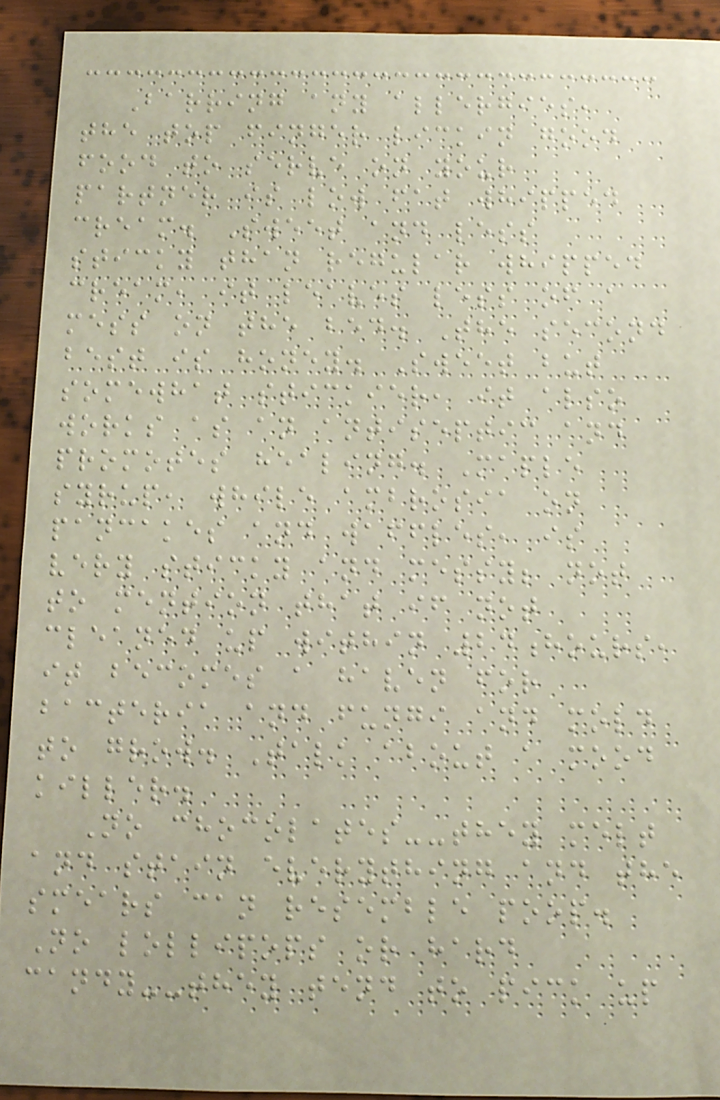Barring any allergies,
the top finger lickin good
food to serve on your
partner is low fat whipped
cream. Sweet and less
sticky than regular whipped
cream, it leaves less of a
mess on the bed. The second
best is honey. Sweet but
somewhat stickier, it also
works as an antiseptic and
promotes healing. Maple
syrup, while ambrosia on
pancakes and waffles, is
very sticky and messy; not
to mention that if not
cleaned up within 24hours,
it becomes a haven for
bacteria and fungi and mold
to grow. Talk about a mood
killer.
No chocolates--they melt
and stain everything and the
smears can resemble poop.
No lollipops or hard
candy--they tend to pick up
